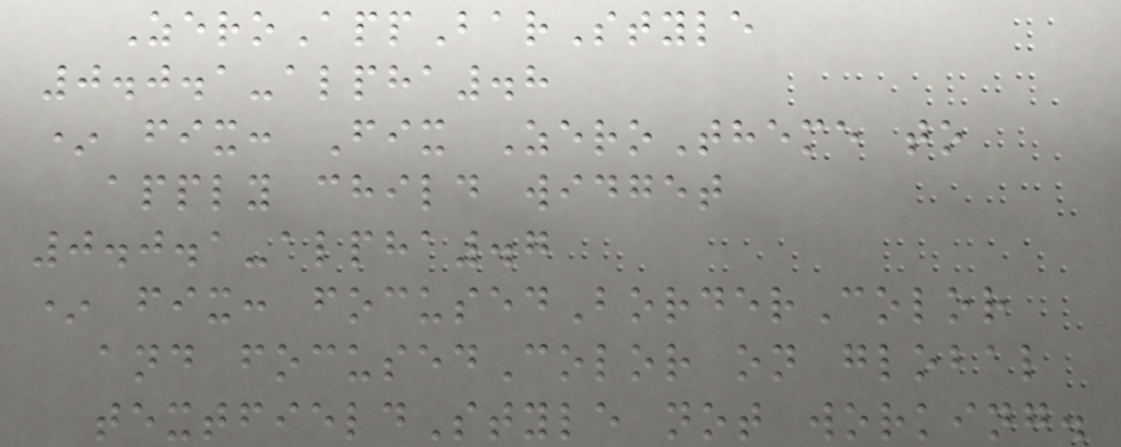ZeroAppBarStyle
0.0.1-alpha.8
* fix: Fix ZeroTheme to
apply child widget
0.0.1-alpha.7
* fix: focusedBorderColor
and focusedColor on global
textfieldStyle not working.
